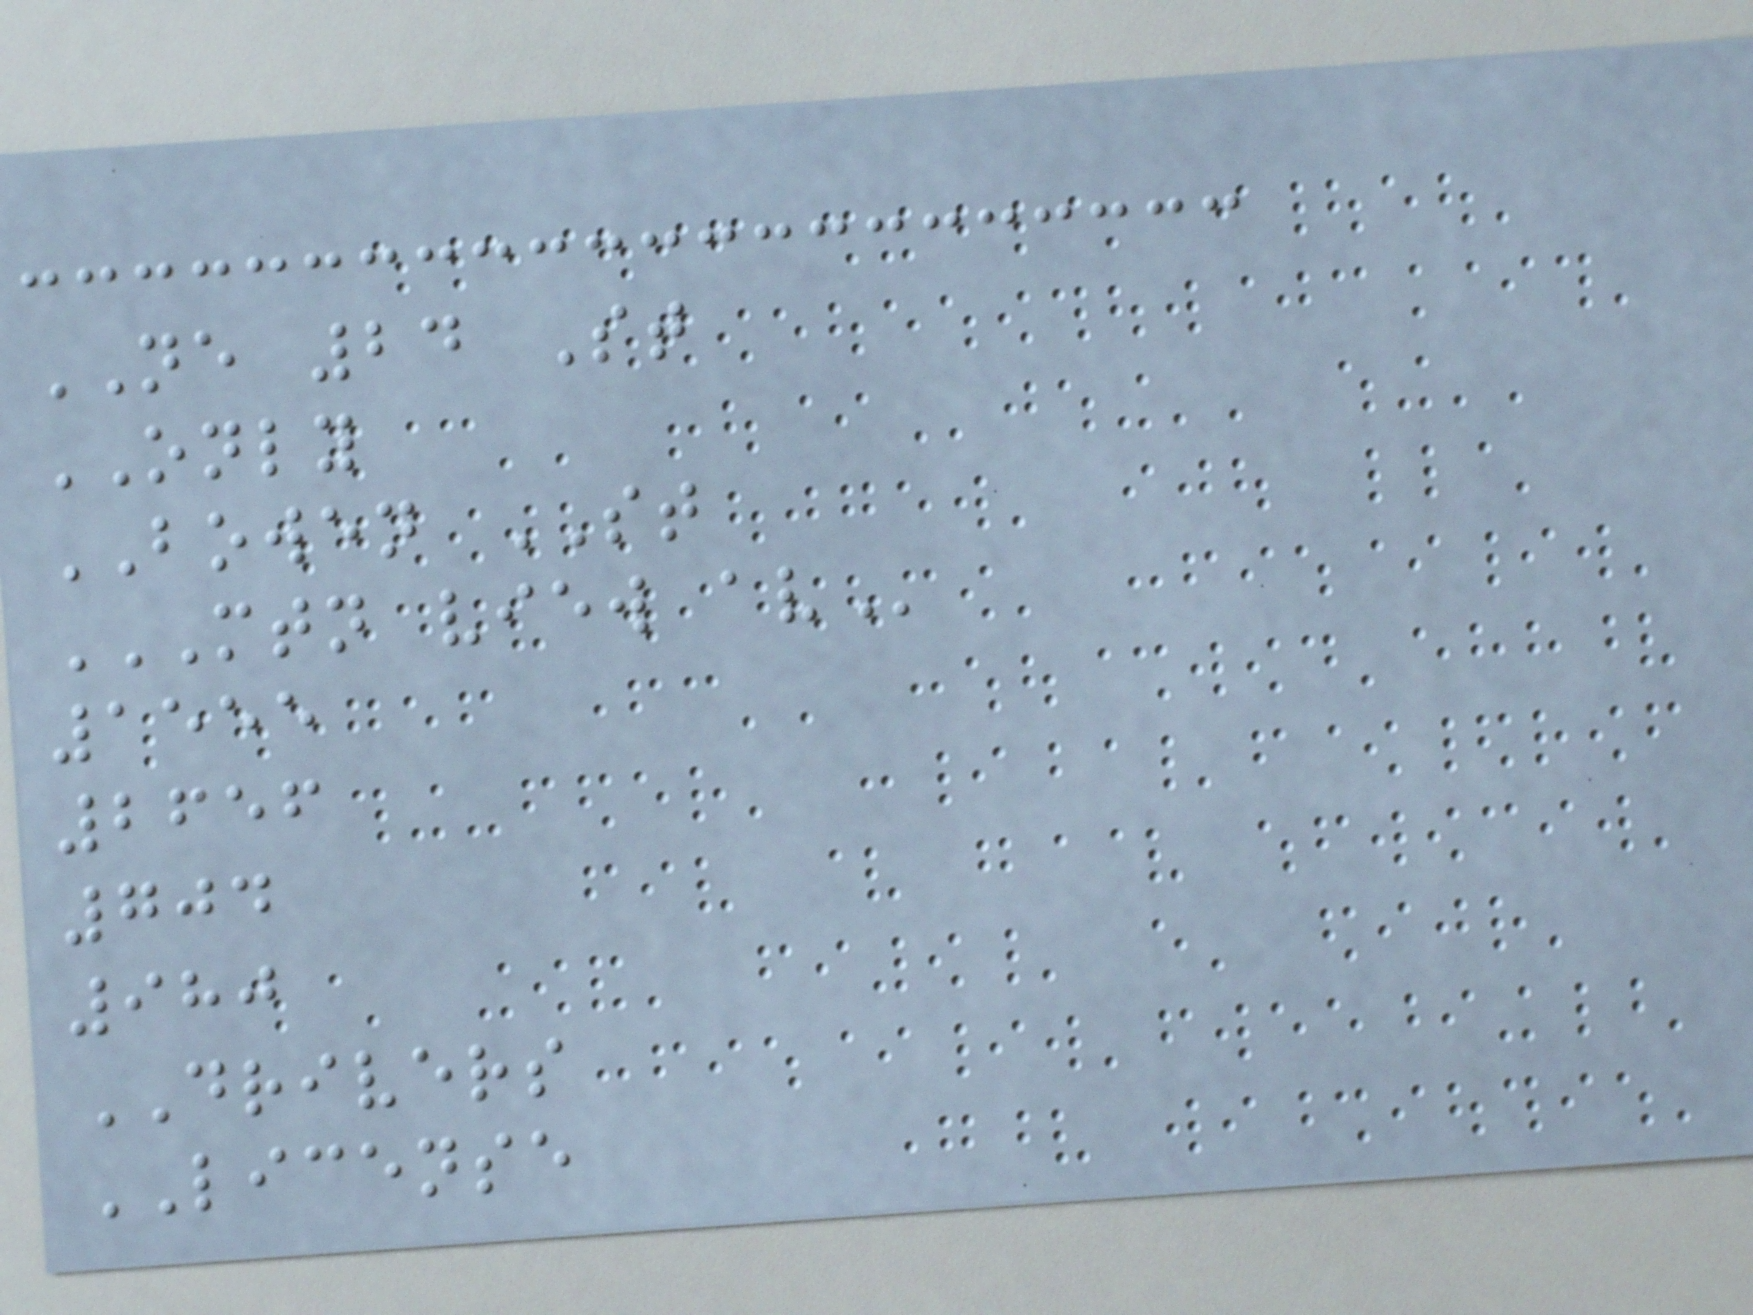NE 24 St
ONLY
BOWEN ST
MTN VIEW AV
1555
2656
704
980
DRIVERS
LICENSE
